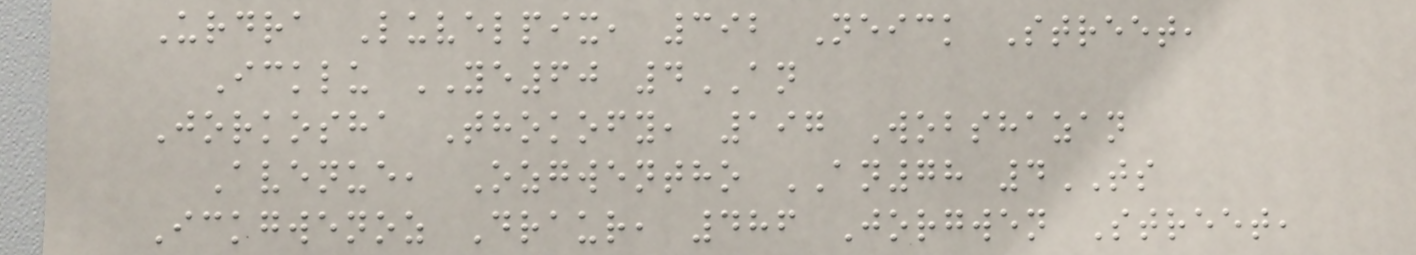Urdra Luvelpix, 392 Neick Street,
Icklu YE60 4AN
Jorkosha Thokofy, 197 Wobshazan
Avenue, Ozgwentho AN78 4TS
Ickgwenoz Draur, 486 Jorgwen Street,
